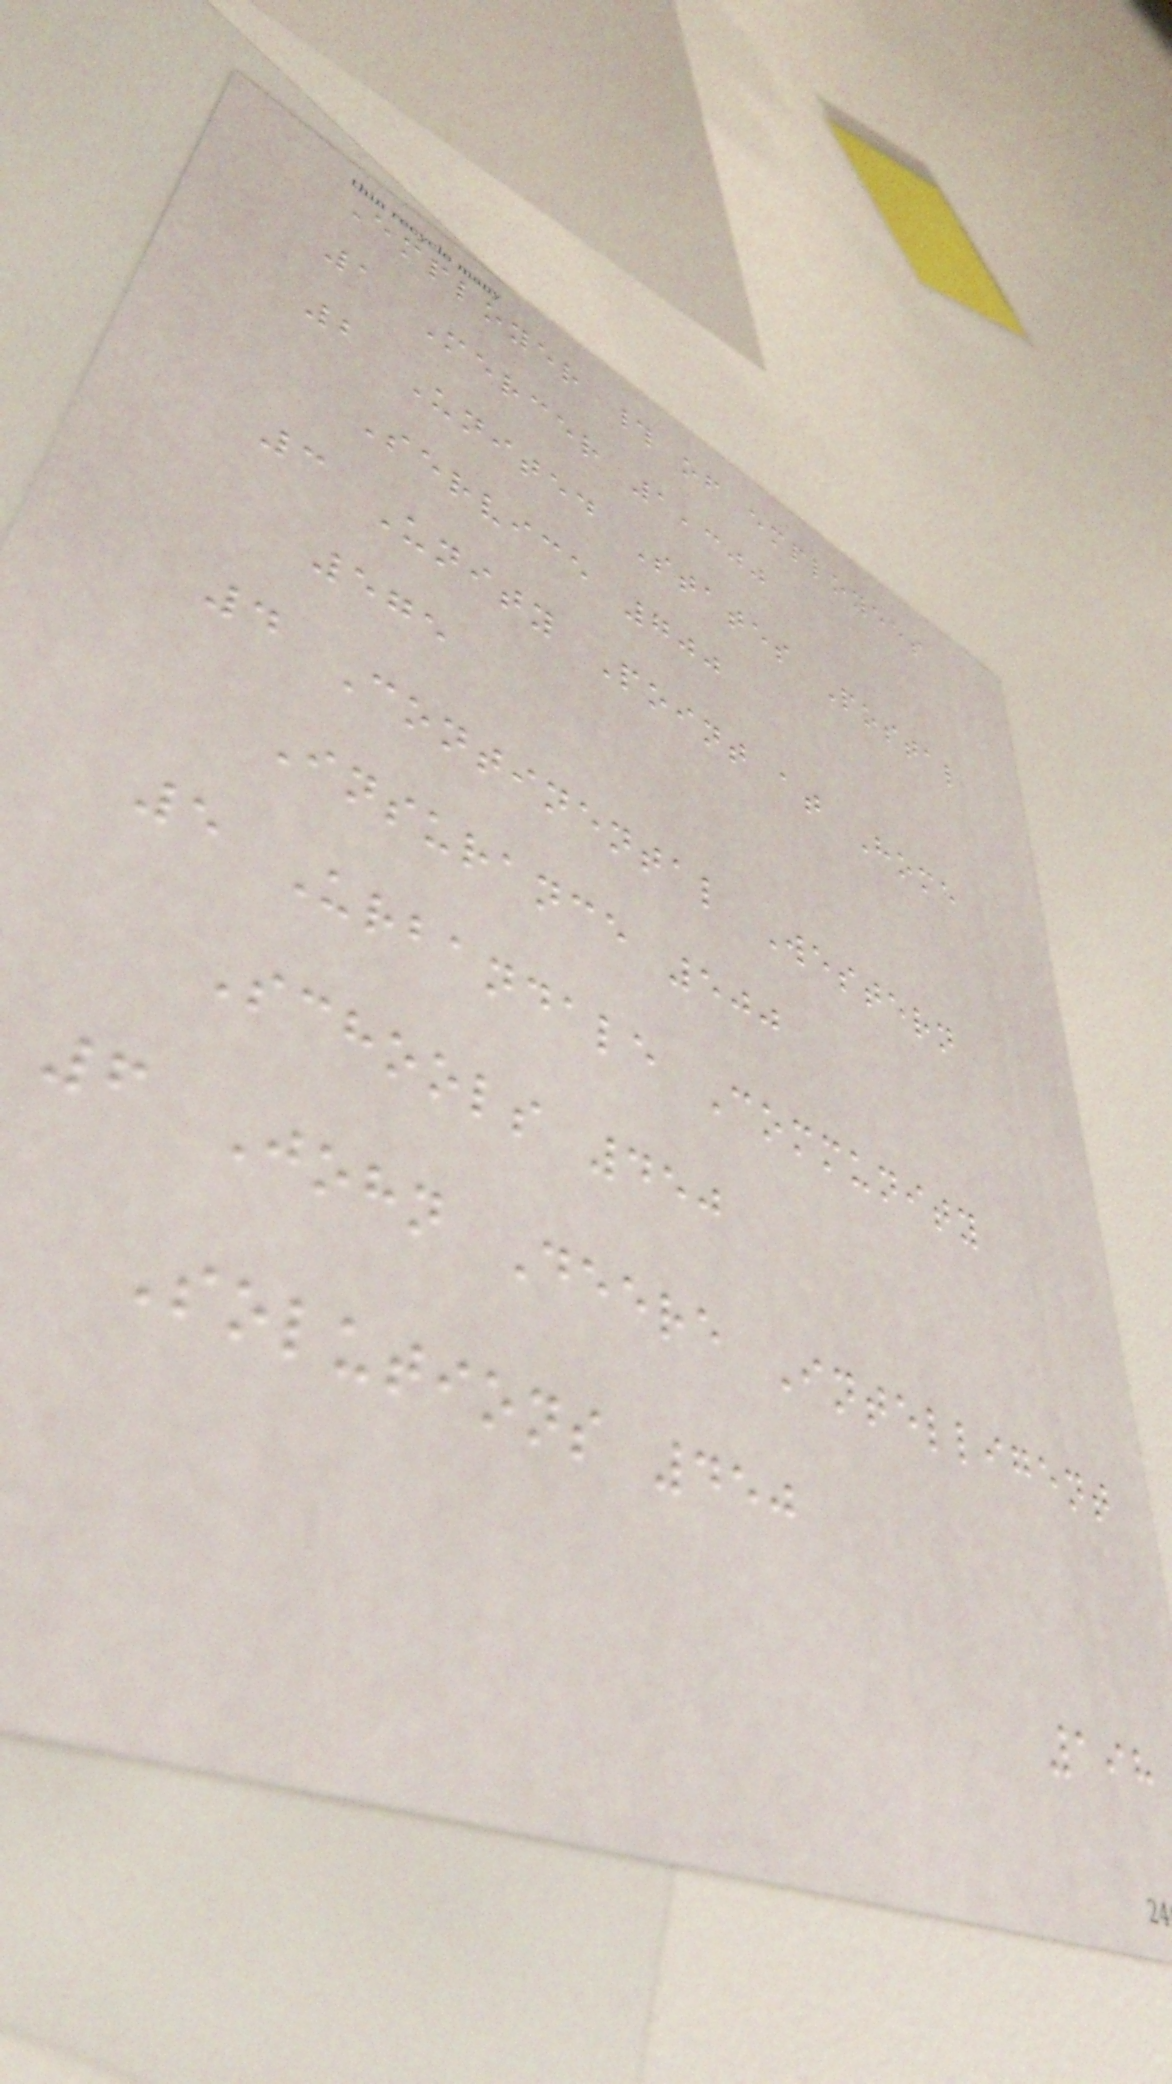Employer # of employees
1 Mercer 1,300
2 United States Postal
Service 700
3 Unity Point at Home
575
4 Continental Western
Insurance 500
5 Urbandale Community
Schools 450
6 John Deere Intelligent
Solutions 450
198
